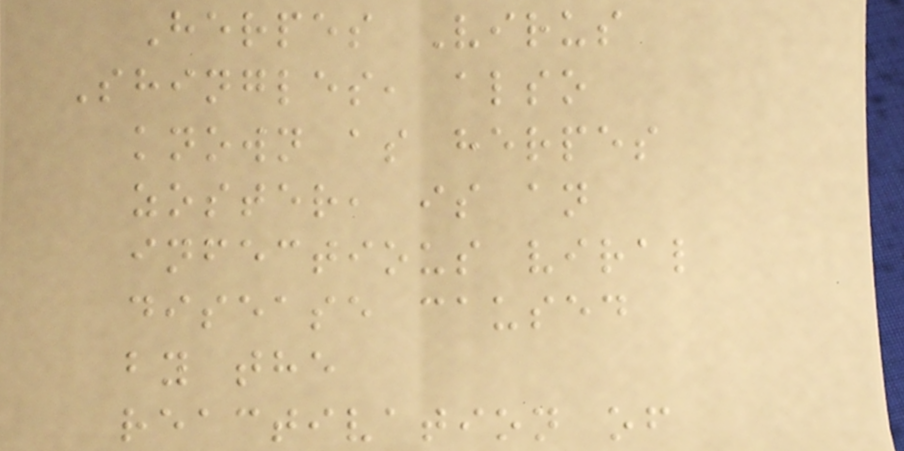Herpes Virus
Shingles, also
known as herpes
zoster, is an
infectious viral
disease caused
by the
reactivation of
